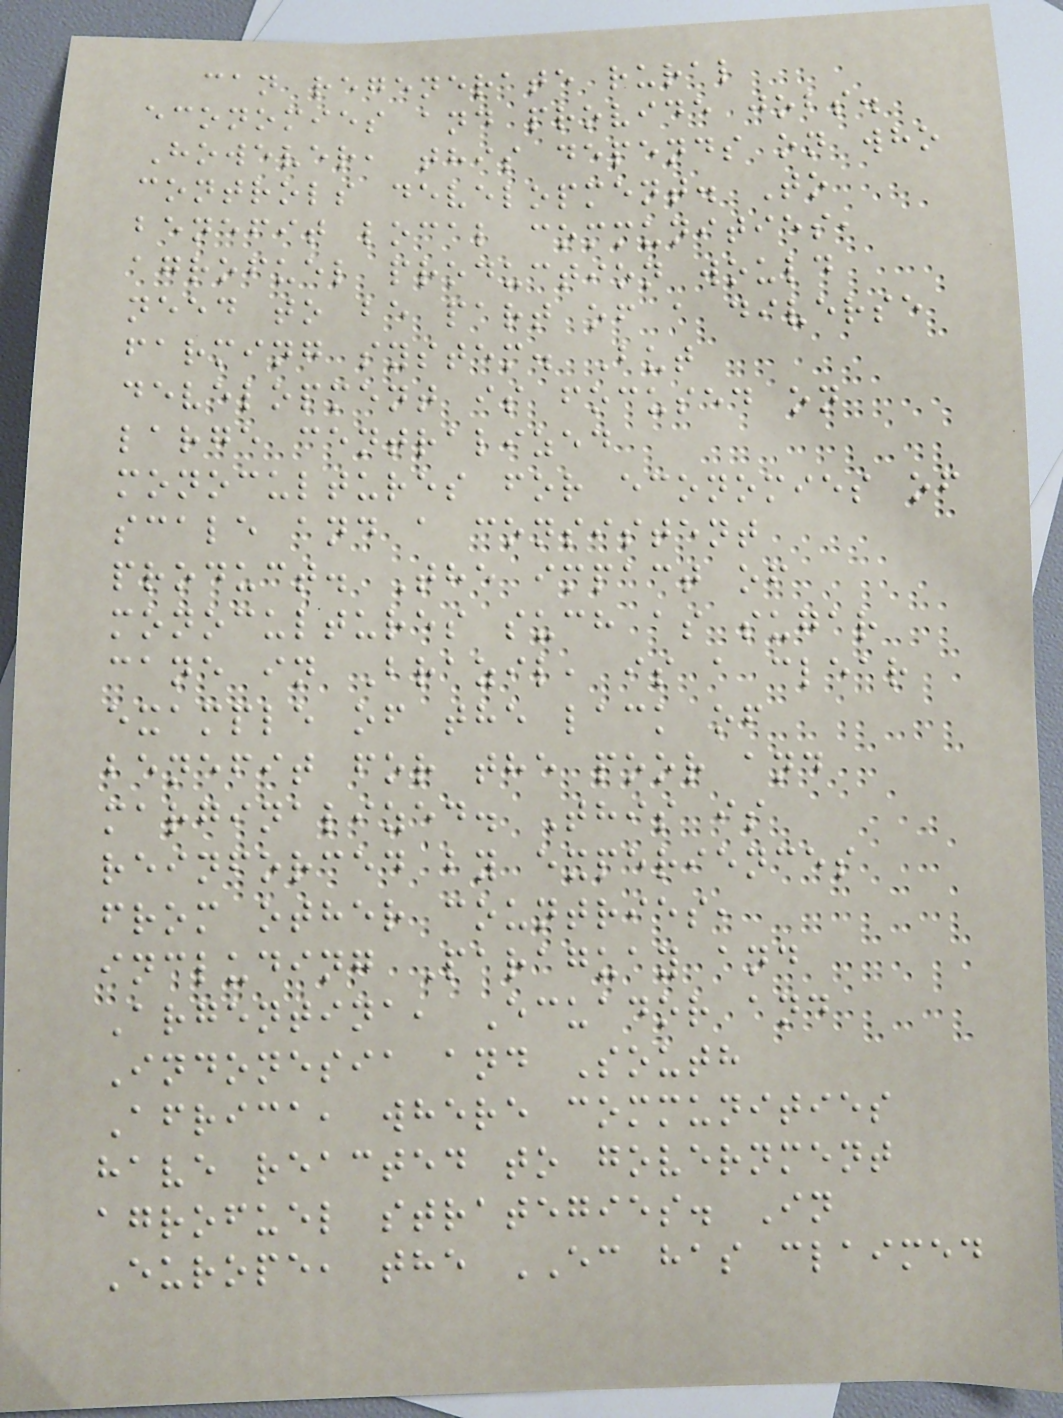can regenerate rural
economies and provide jobs.
However, this depends on who
controls development. To
benefit local communities,
agrofuel production would
need to be part of a diverse
farming system. But
development is focused on
large centralized
monocultures for economies of
scale and a consistent
product. The impact of
monocultures such as sugar
cane in Brazil, is a clear
example of the lack of
benefit for the poor and
marginalized. This is
reinforced by experiences
from other countries,
including Paraguay and
Argentina, Ecuador and
Indonesia and South
Africa, where communities
have reacted to government
agrofuel strategies. In
Europe, the EC has claimed
